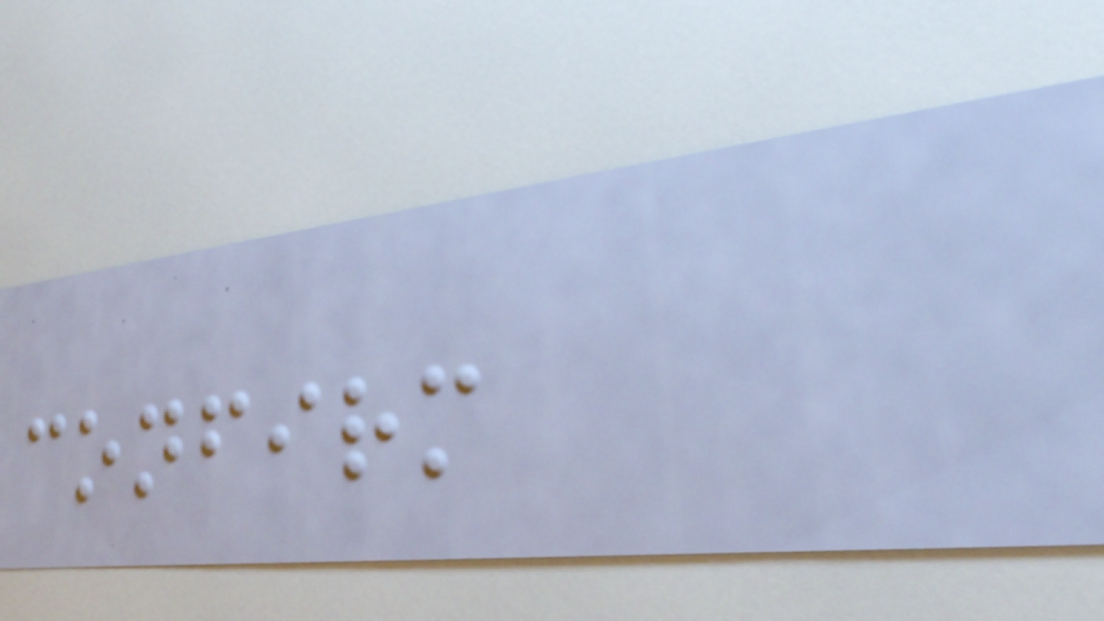confirm
